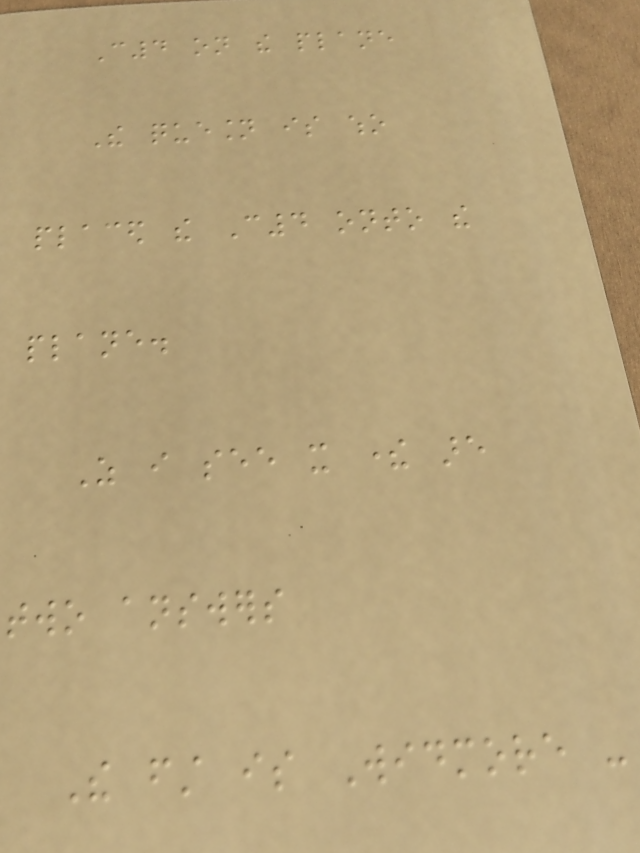C4 on the plane
The quesion is who
placed the C4 onto the
plane.
As i see it there are
two answers
The first is Widmore -
